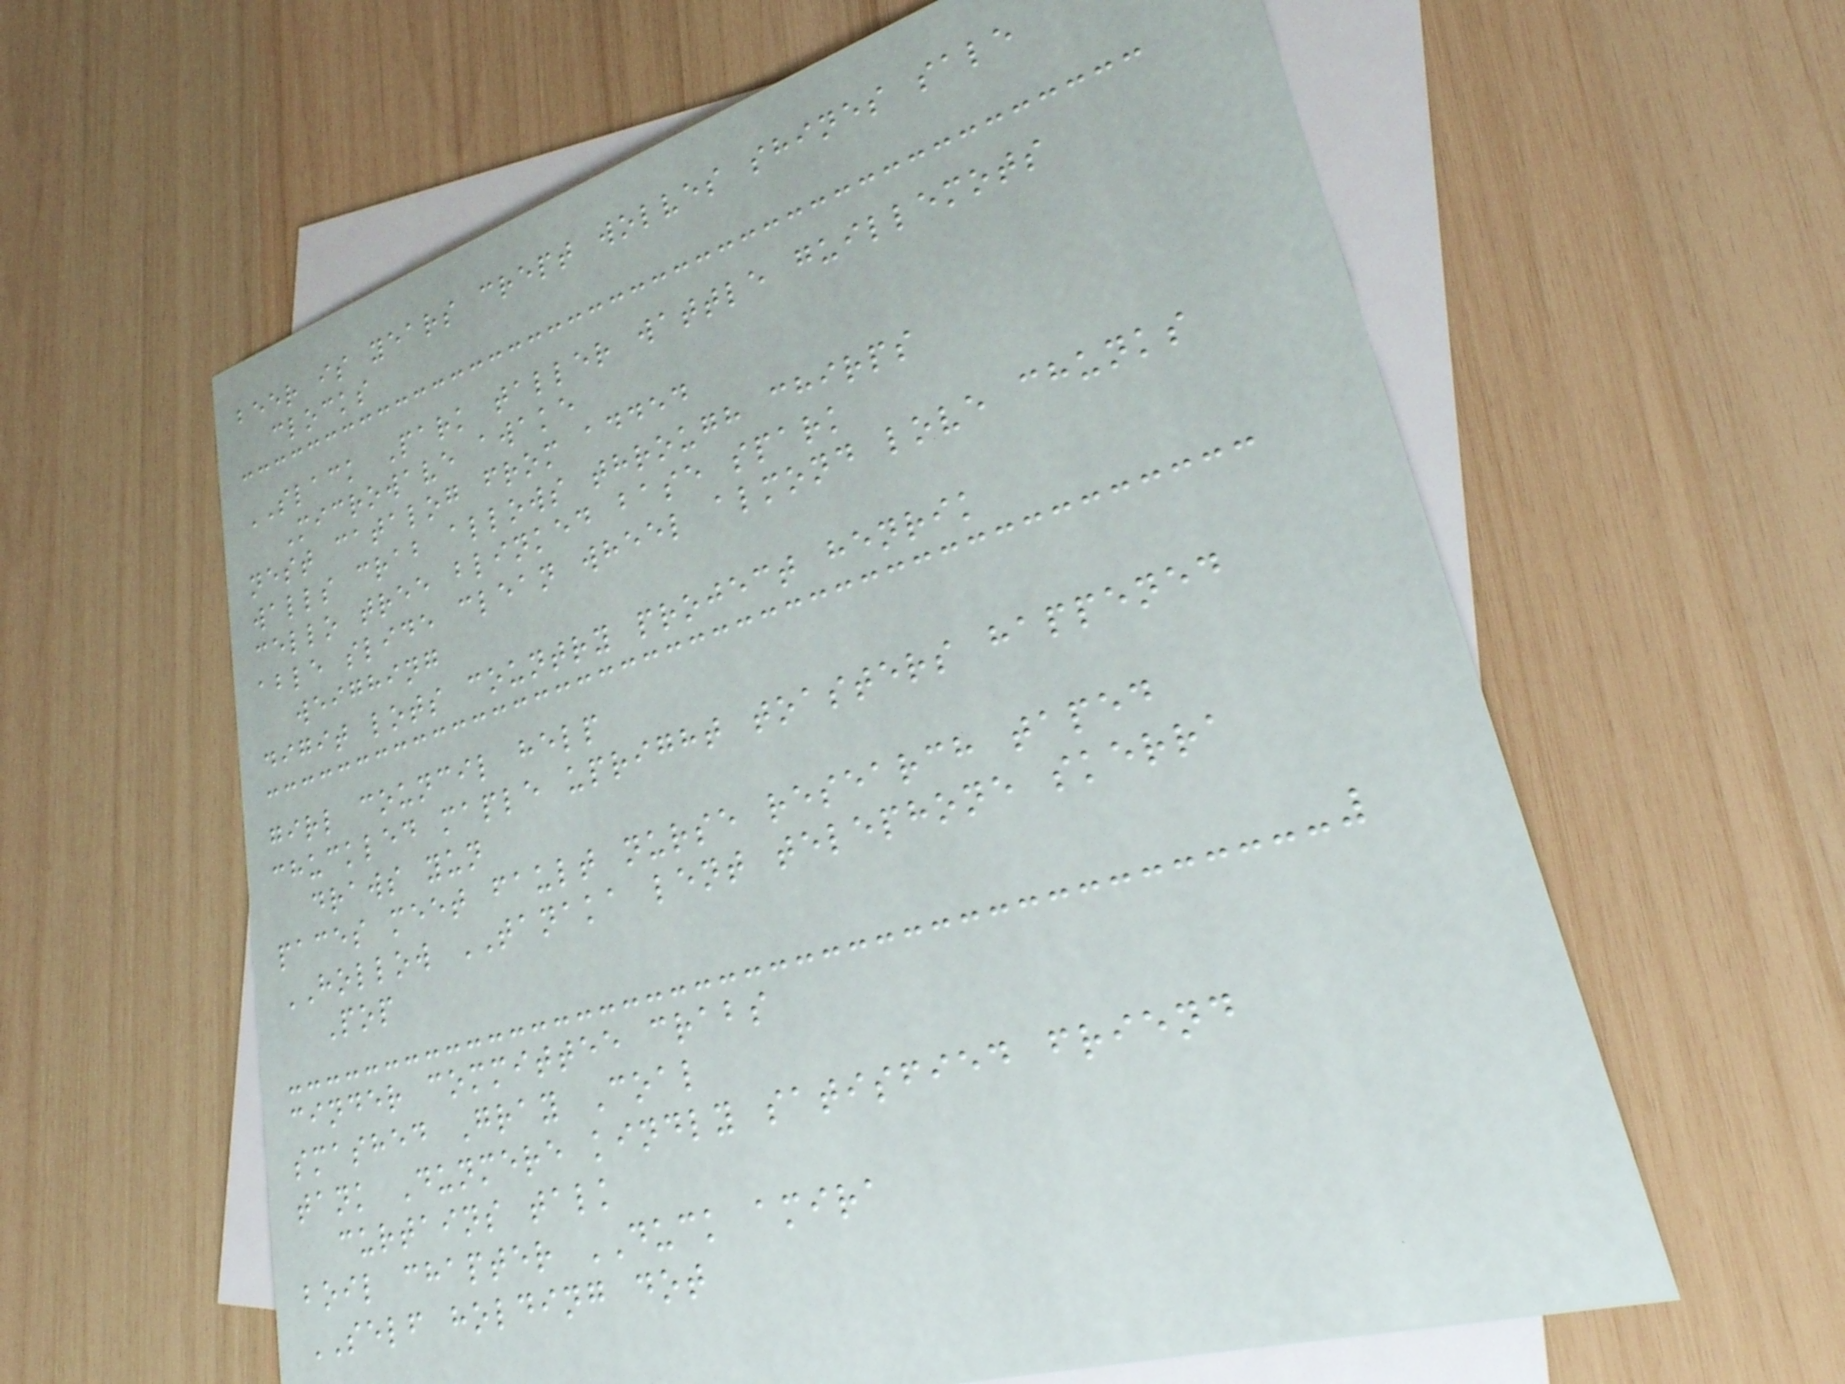beer is years crept wolves shines sale
clocks
SLACK Park taller wattle guillemots
Microwave awake
nest catalog from added
walls crab allows through chirps
cello tree blinked base spark
able slide clean wheel almond love chunks
weighing
digit lots country project henrik
girl council help
chuckled maple upright toasters happened
draws yun
paces meet fault nurse research taped
HOLLOW TANAKA lent telephone skerra
Pop
cinder committee crabs
smashed Gray Coal
tank Dunmere kindly satisfied friend
curtains talk
boil chapter DUCK amira
SELF holding dot
